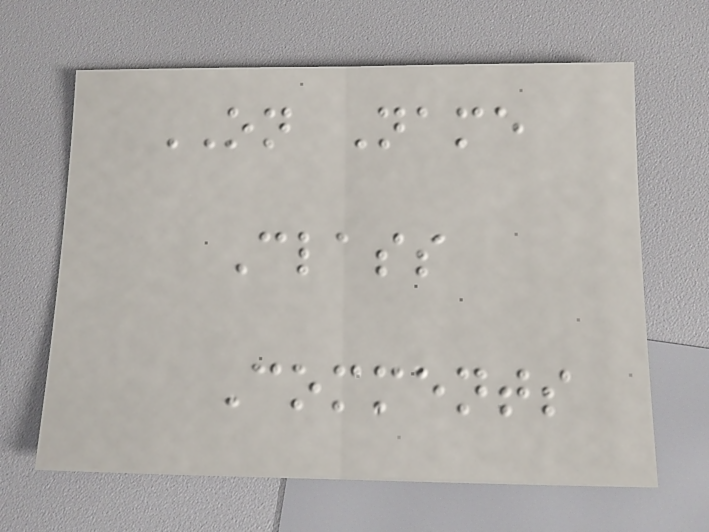ON Name
Class
Comments
